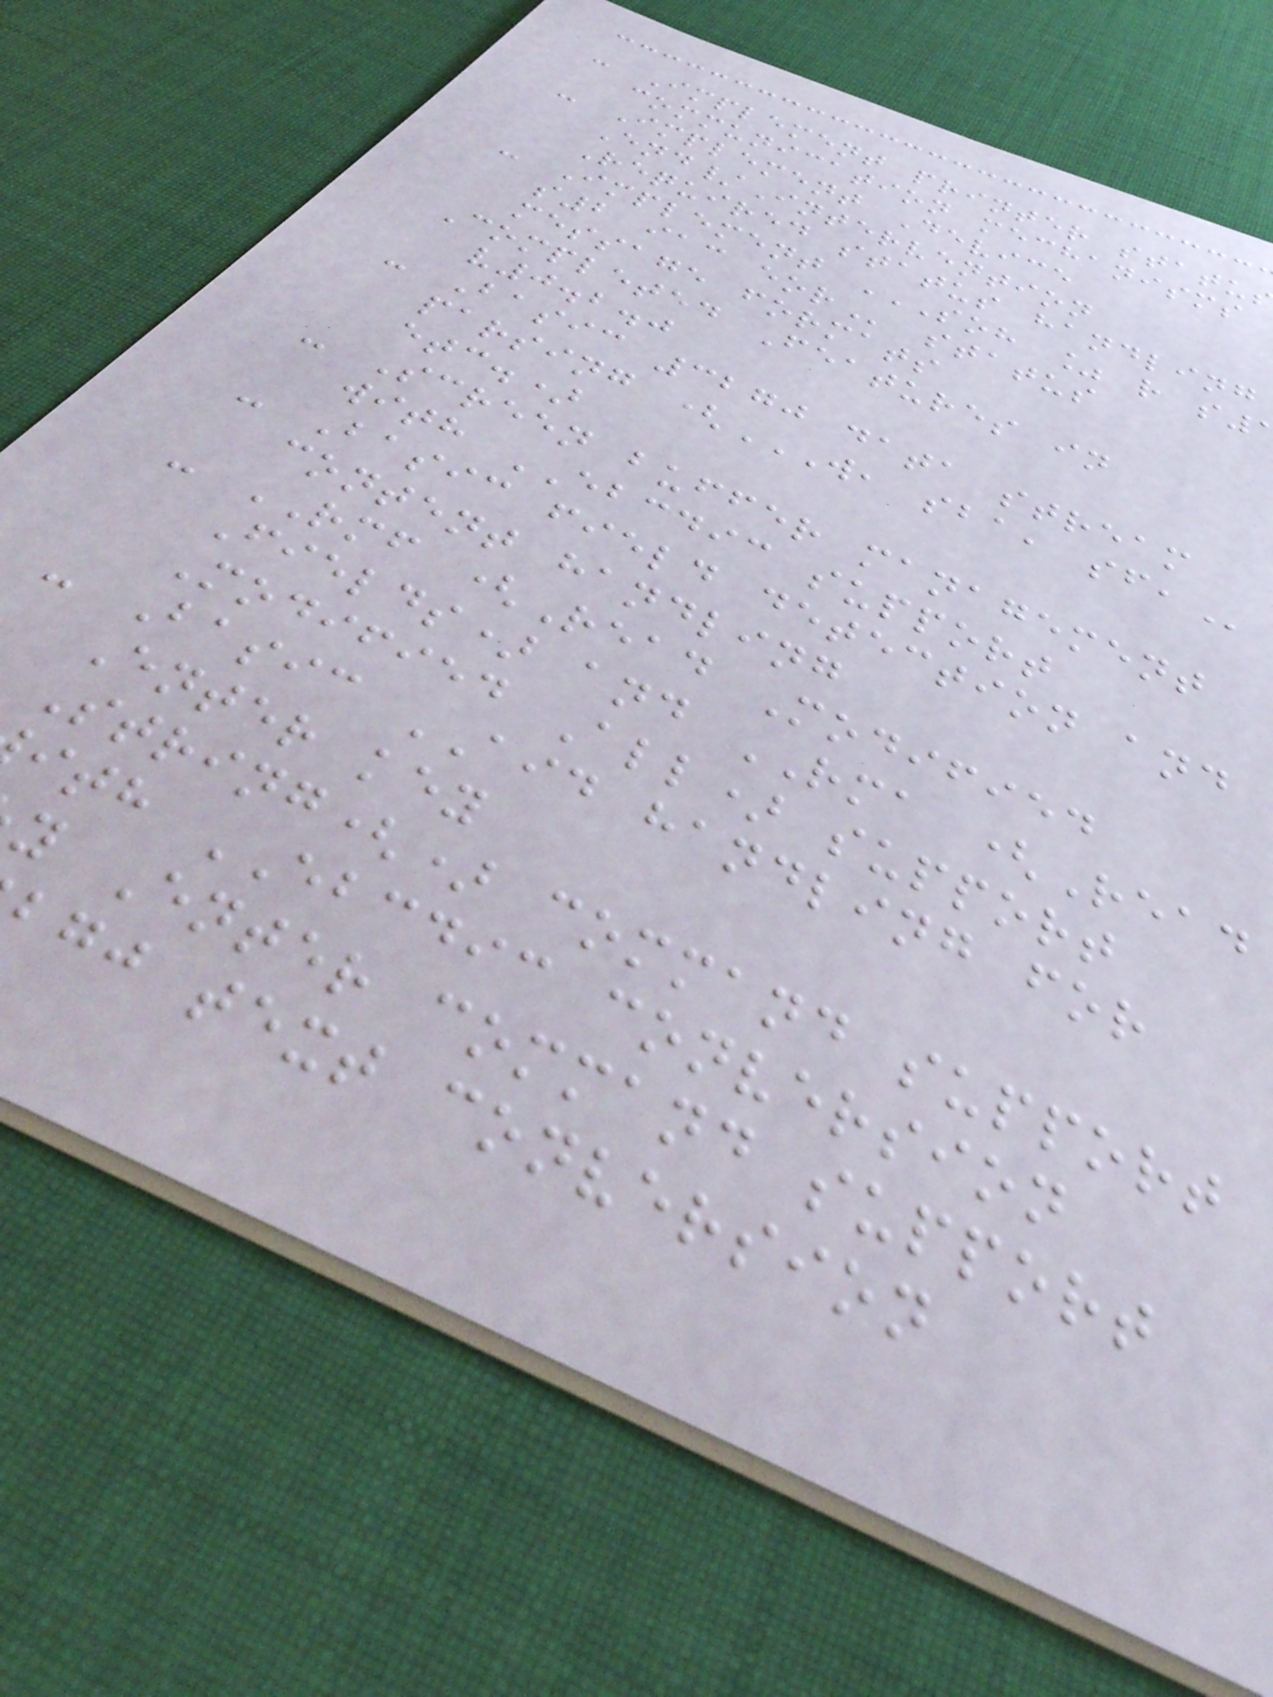- Implement printer statu
communication mechanisms
- Implement Device
End/Intervention
Required status handling
s2 iac
message formats
Completed Features in
v0.2.0
- Basic 3270 data stream
parsing (W, SBA, SF,
etc.)
- Screen buffer management
with EBCDIC support
- Basic field detection and
content handling
- RMF (Read Modified
Fields) and RMA (Read
Modified All) support
- Basic AID handling for
Enter key
String() command support
ith EBCDIC conversion
y Enter command support
gj text conversion
